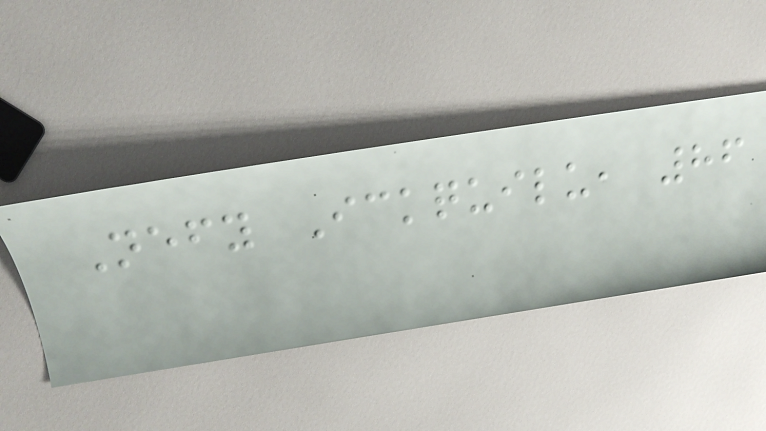Nefy Ickquilu, 86
